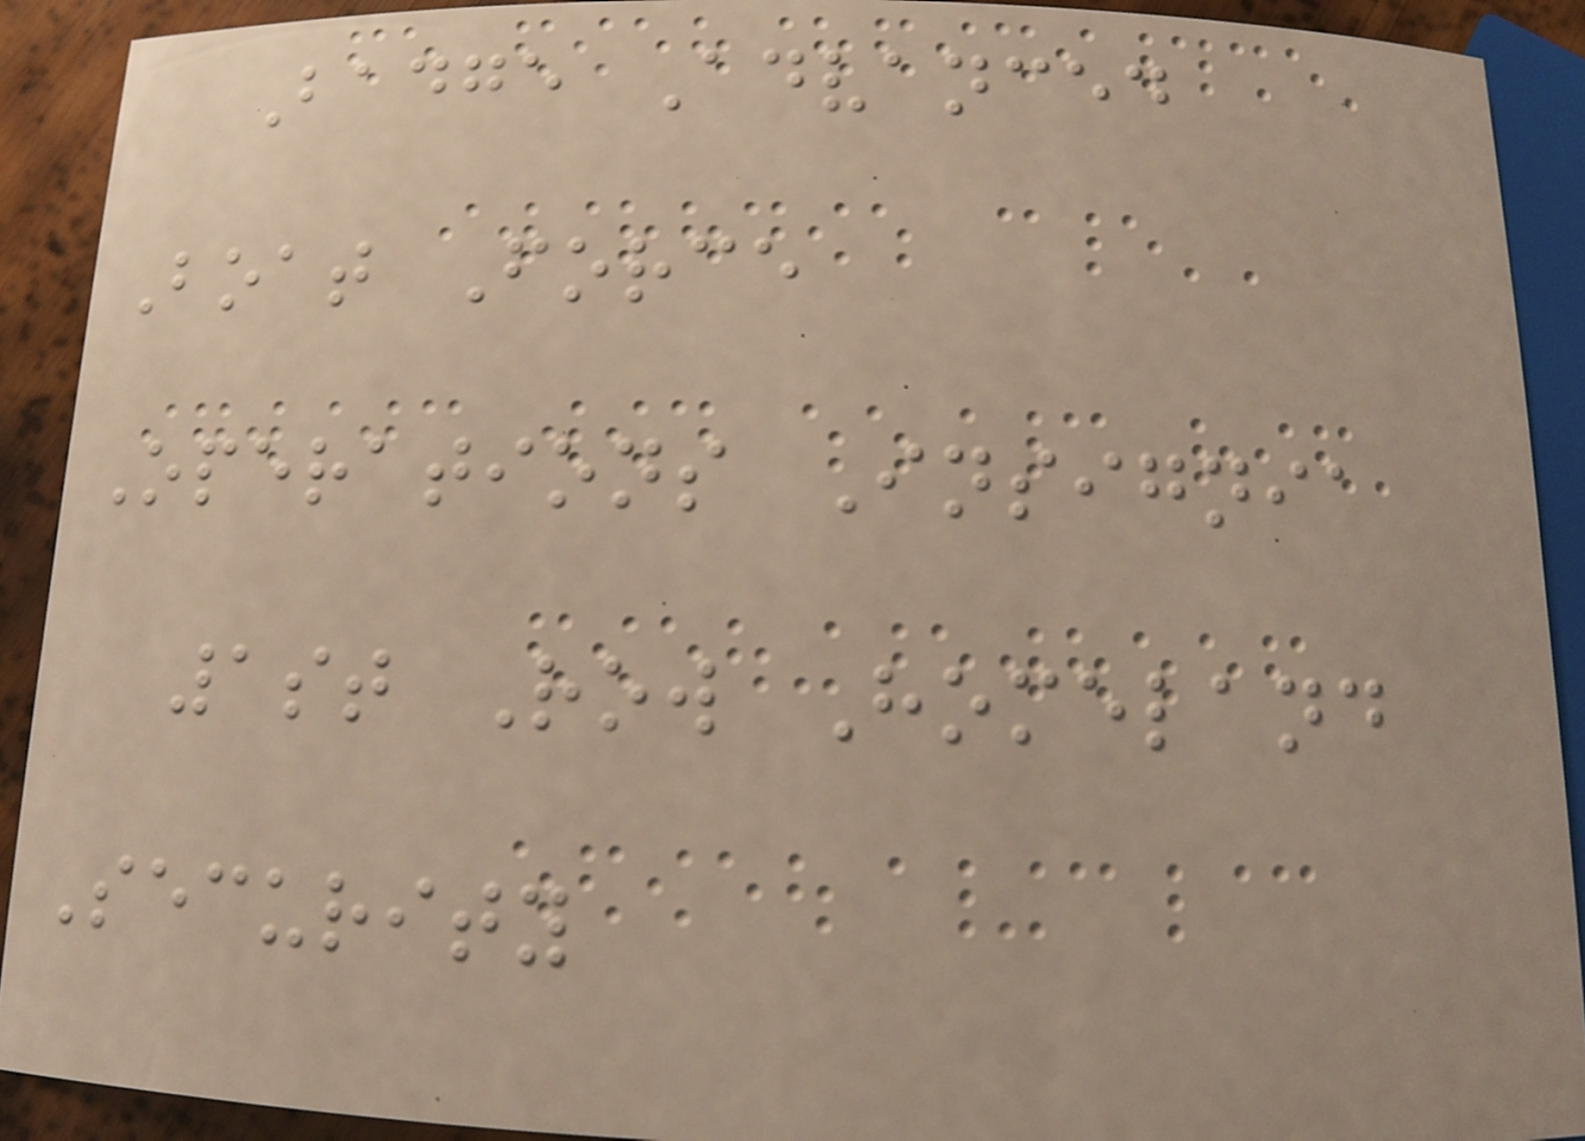Badge Advanced
Boat Force
Operations Insignia
1st Row Homeland
Security
